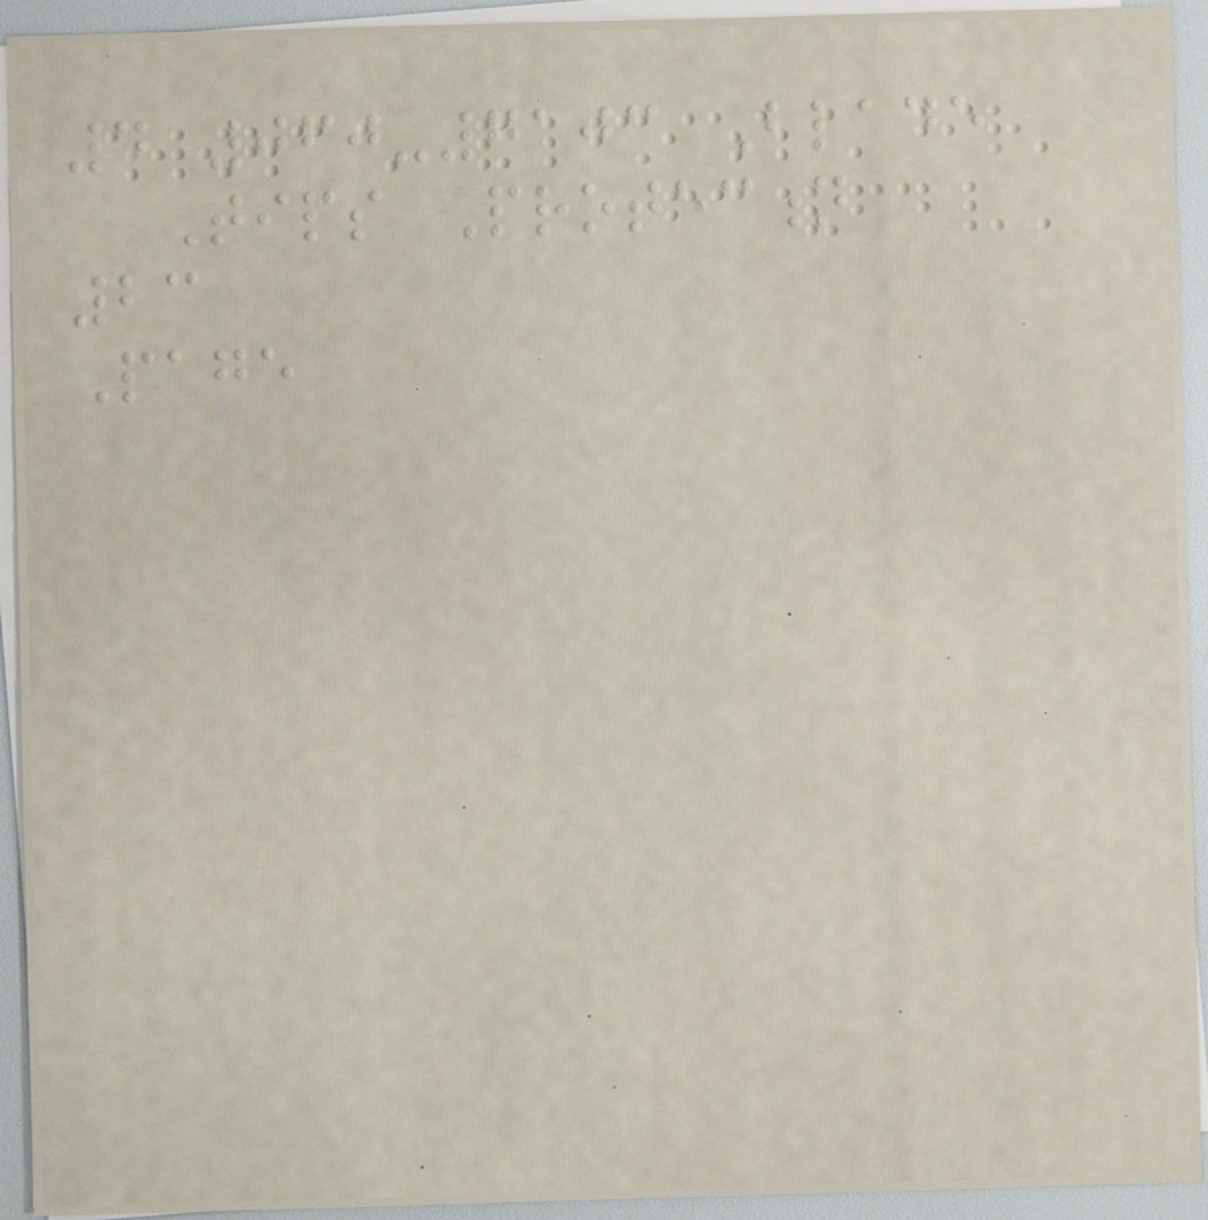4 060-7103 Blade
Tips Protection
23
Page
